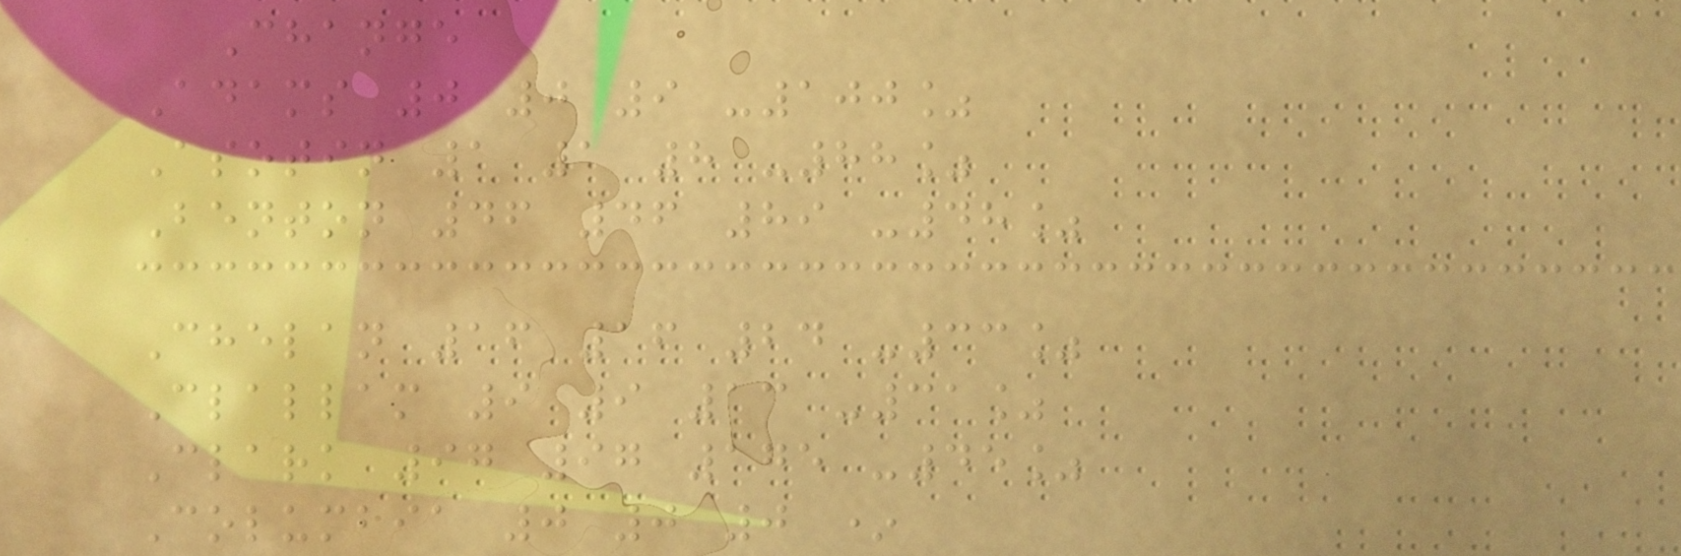Change
Adams 0 0 9 -100%
Asotin 1 1 8 -88%
Benton 46 46 89 -48%
Chelan 16 16 24 -33%
Clallam 9 9 13 -31%
Clark 97 97 175 -45%
Columbia 0 0 0 *
